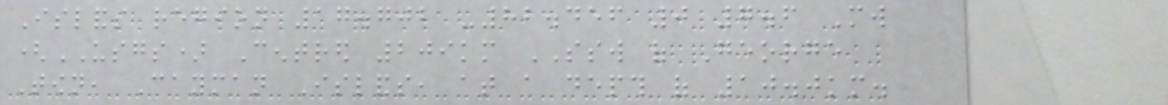Islands region 17.702 -82.456 0 7.6 Mw
(USGS) Centred 209km SSW of George
Town, Cayman Islands, at a depth of 10.0km.
